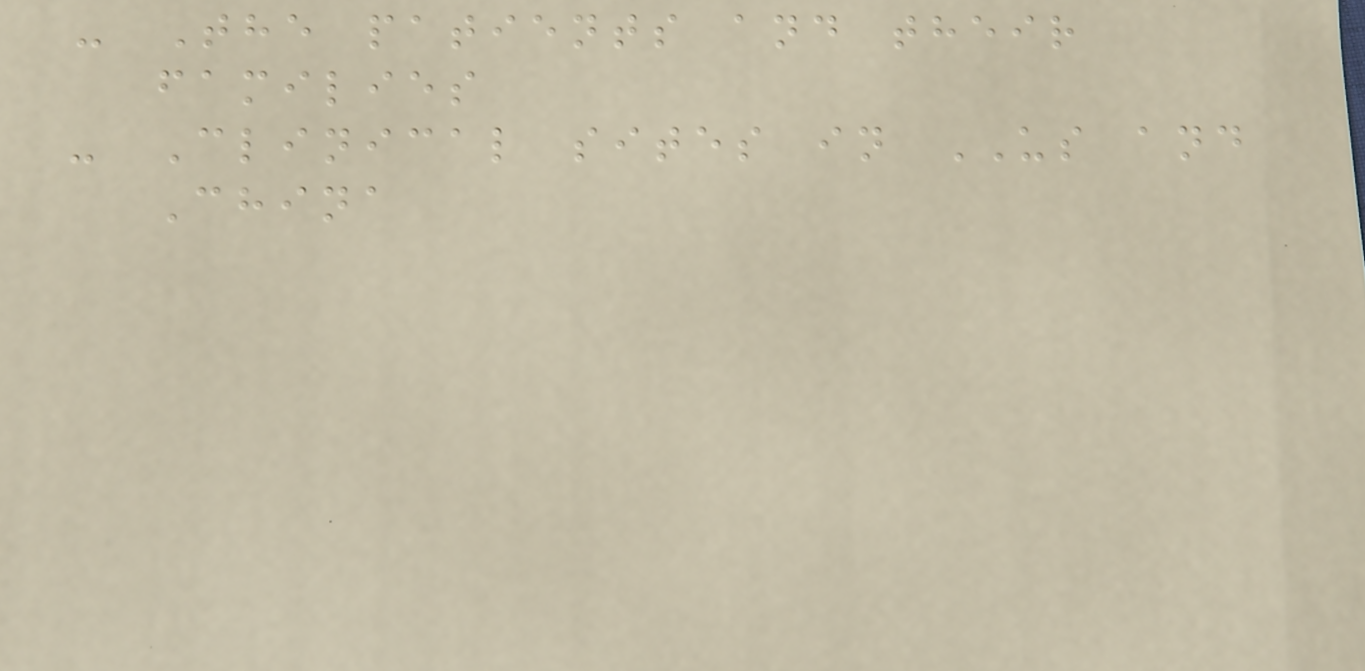- The patients and their
families
- Clinical sites in US and
China
